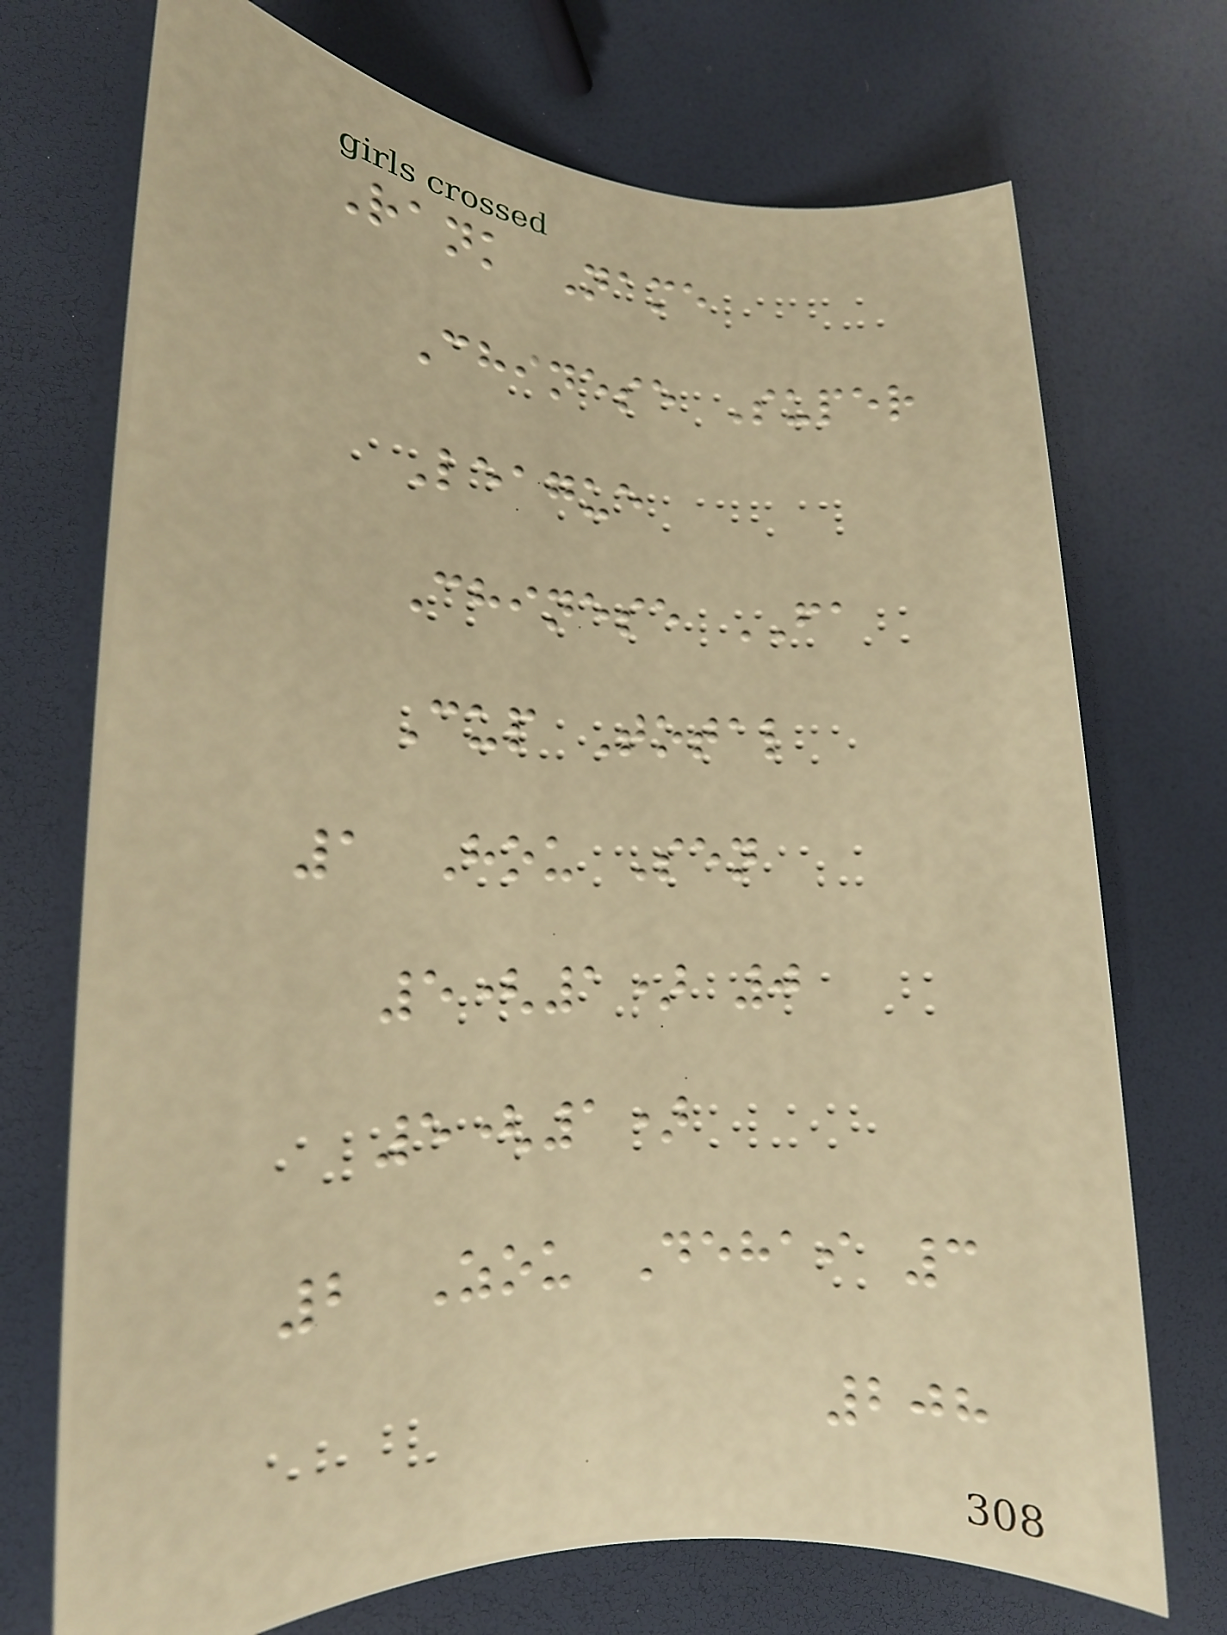Rank Name
Chinese Super
League
Chinese FA
Cup Total
1 Hou Sen
5(1) 0
5(1)
2 Zou Dehai 3
208
